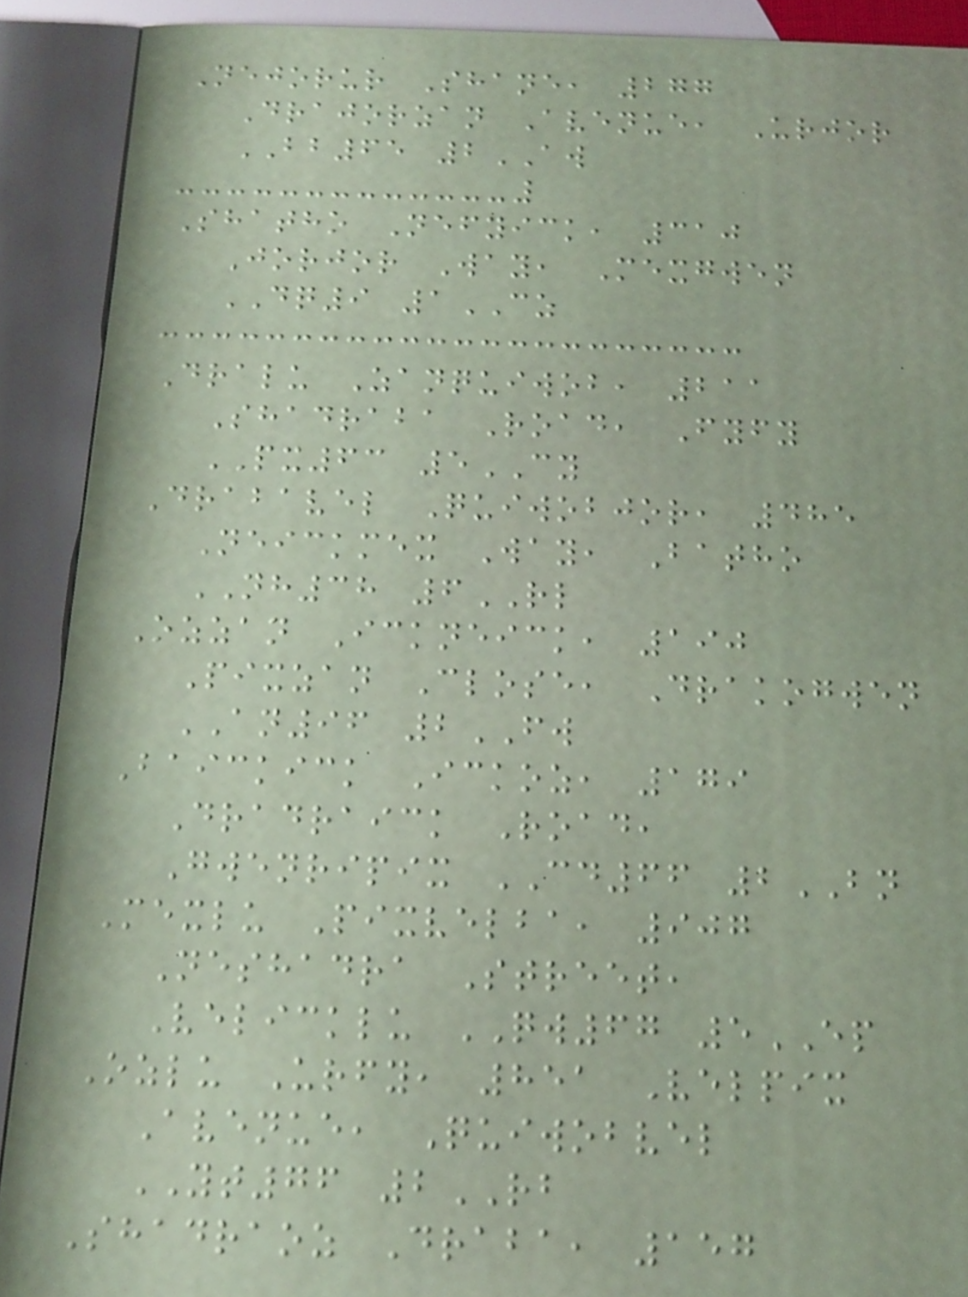Nejorur Shane, 277
Drajorzan Avenue, Urjor
BB65 2AW
Shatho Nefyick, 310
Jorjor Way, Mexgwen
DQ9 1CZ
Dralu Zanquiwob, 211
Shadraba Road, Fyfy
PX63 5CY
Drabavel Quiwobjor, 485
Neickmex Way, Batho
NH38 6RL
Ozzan Ickneick, 190
Pixzan Close, Drakogwen
AN96 2FW
Baickick Ickoz, 179
Dradraick Road,
Gwenripix CD66 2BN
Mexlu Pixvelba, 907
Neshadra Street,
Velicklu QW67 5EP
Ozlu Urfy, 851 Velpix
Avenue, Quiwobvel
YT76 2RB
Shadraoz Draba, 157
